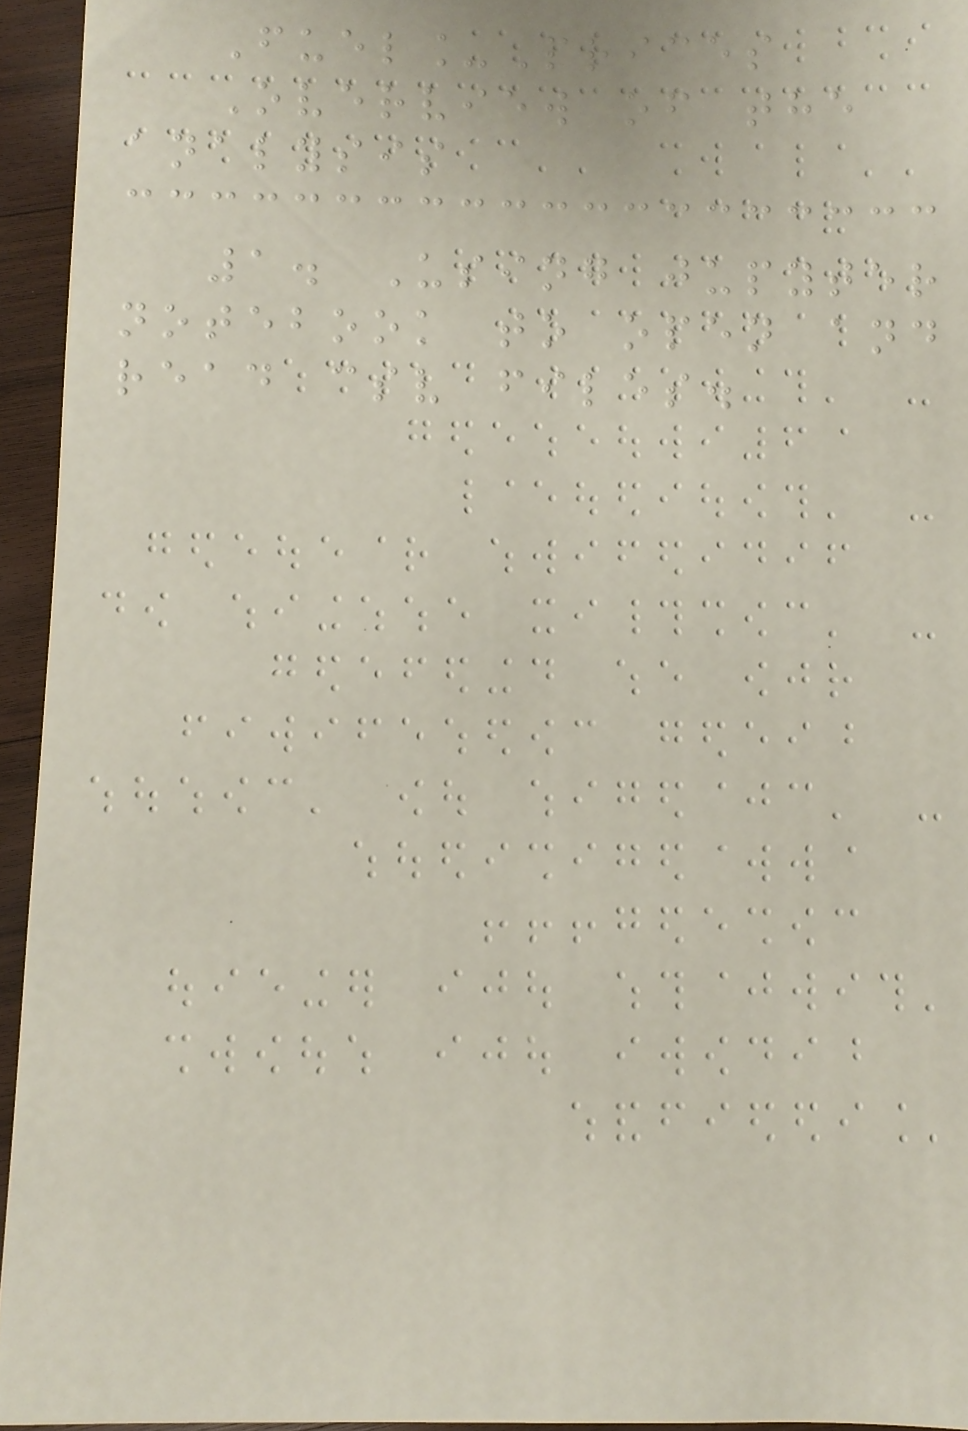Fuel_Prices
Overview of the
analysis
1. Using jupyter
notebook to open and
read csv files.
